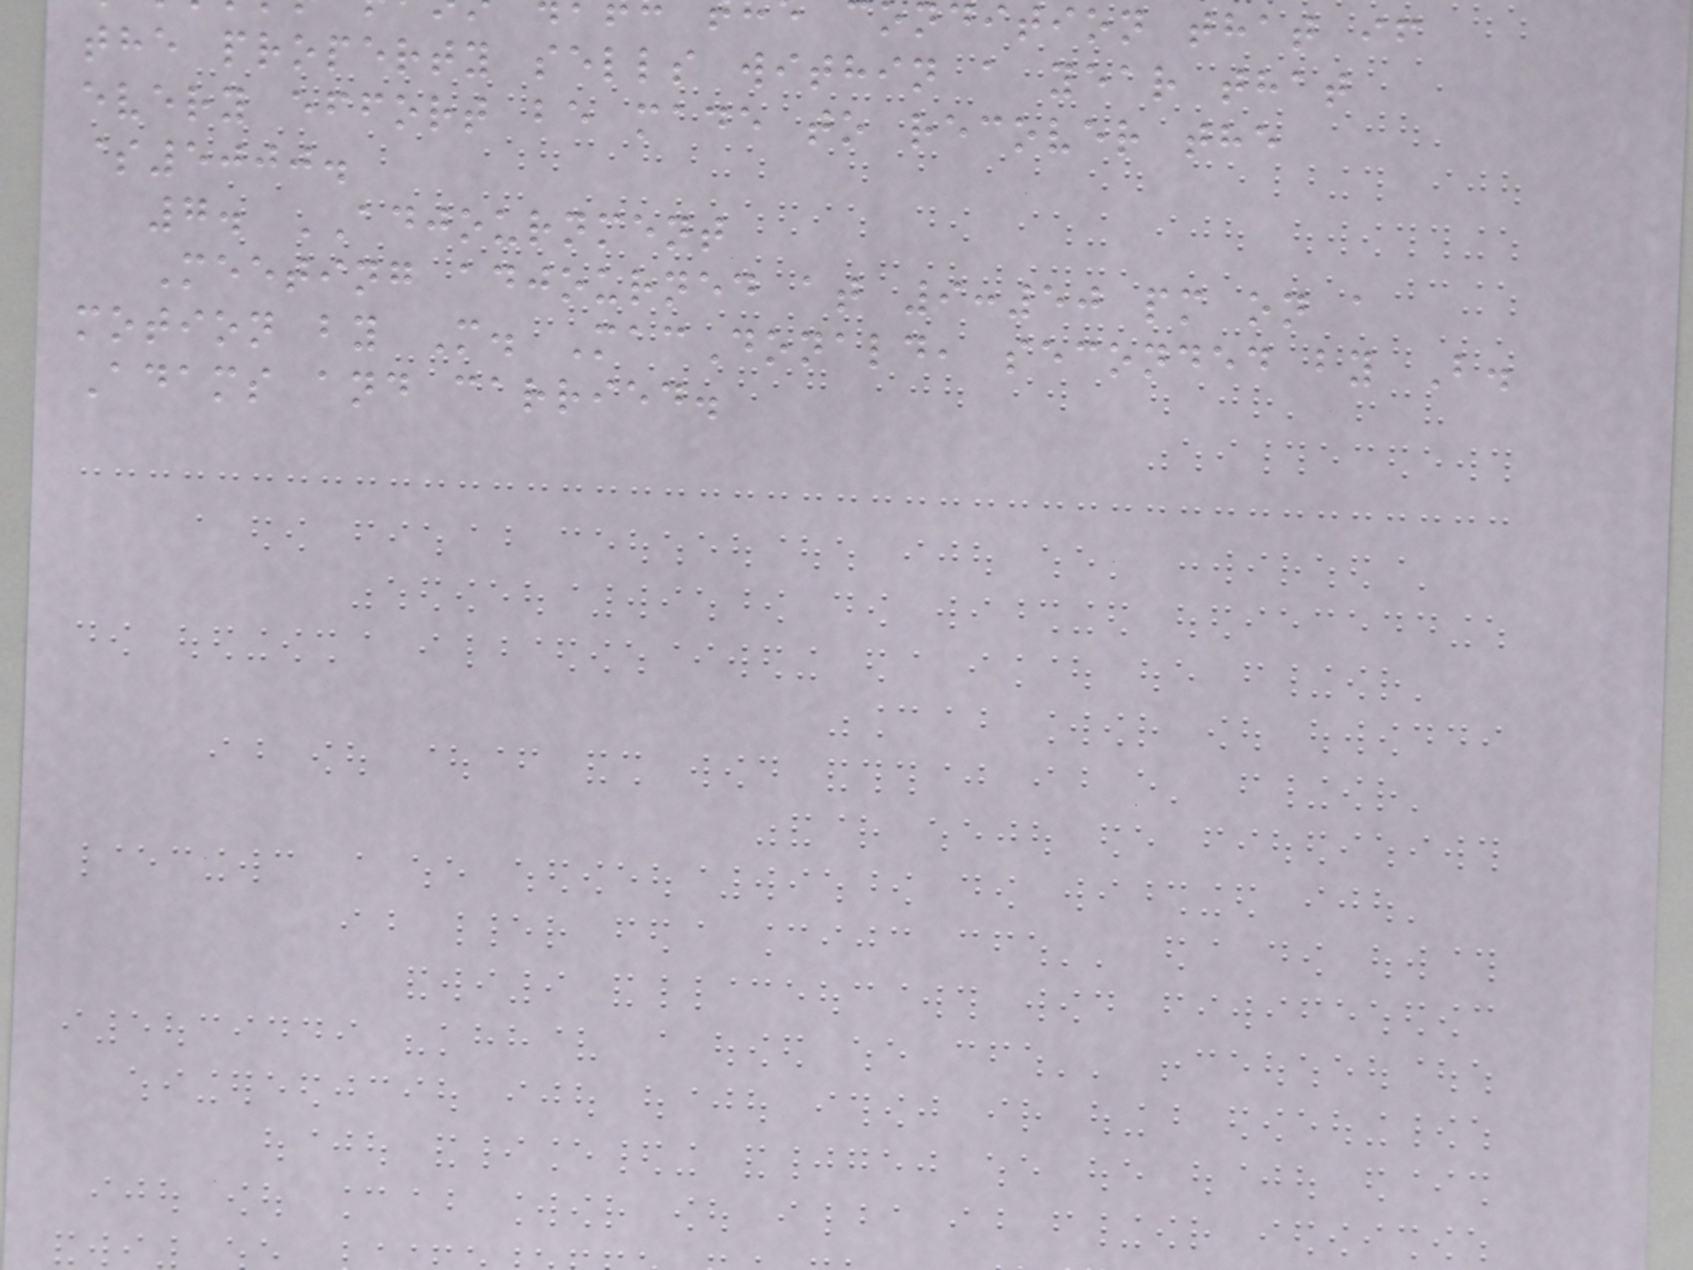ndition that if
the property sells within a year that
every effort be made to recover the
$5000.
7. ADJOURNMENT
Meeting adjourned at 9:50 pm on a
motion by M. MacDonald, seconded by B.
Adams and carried.
